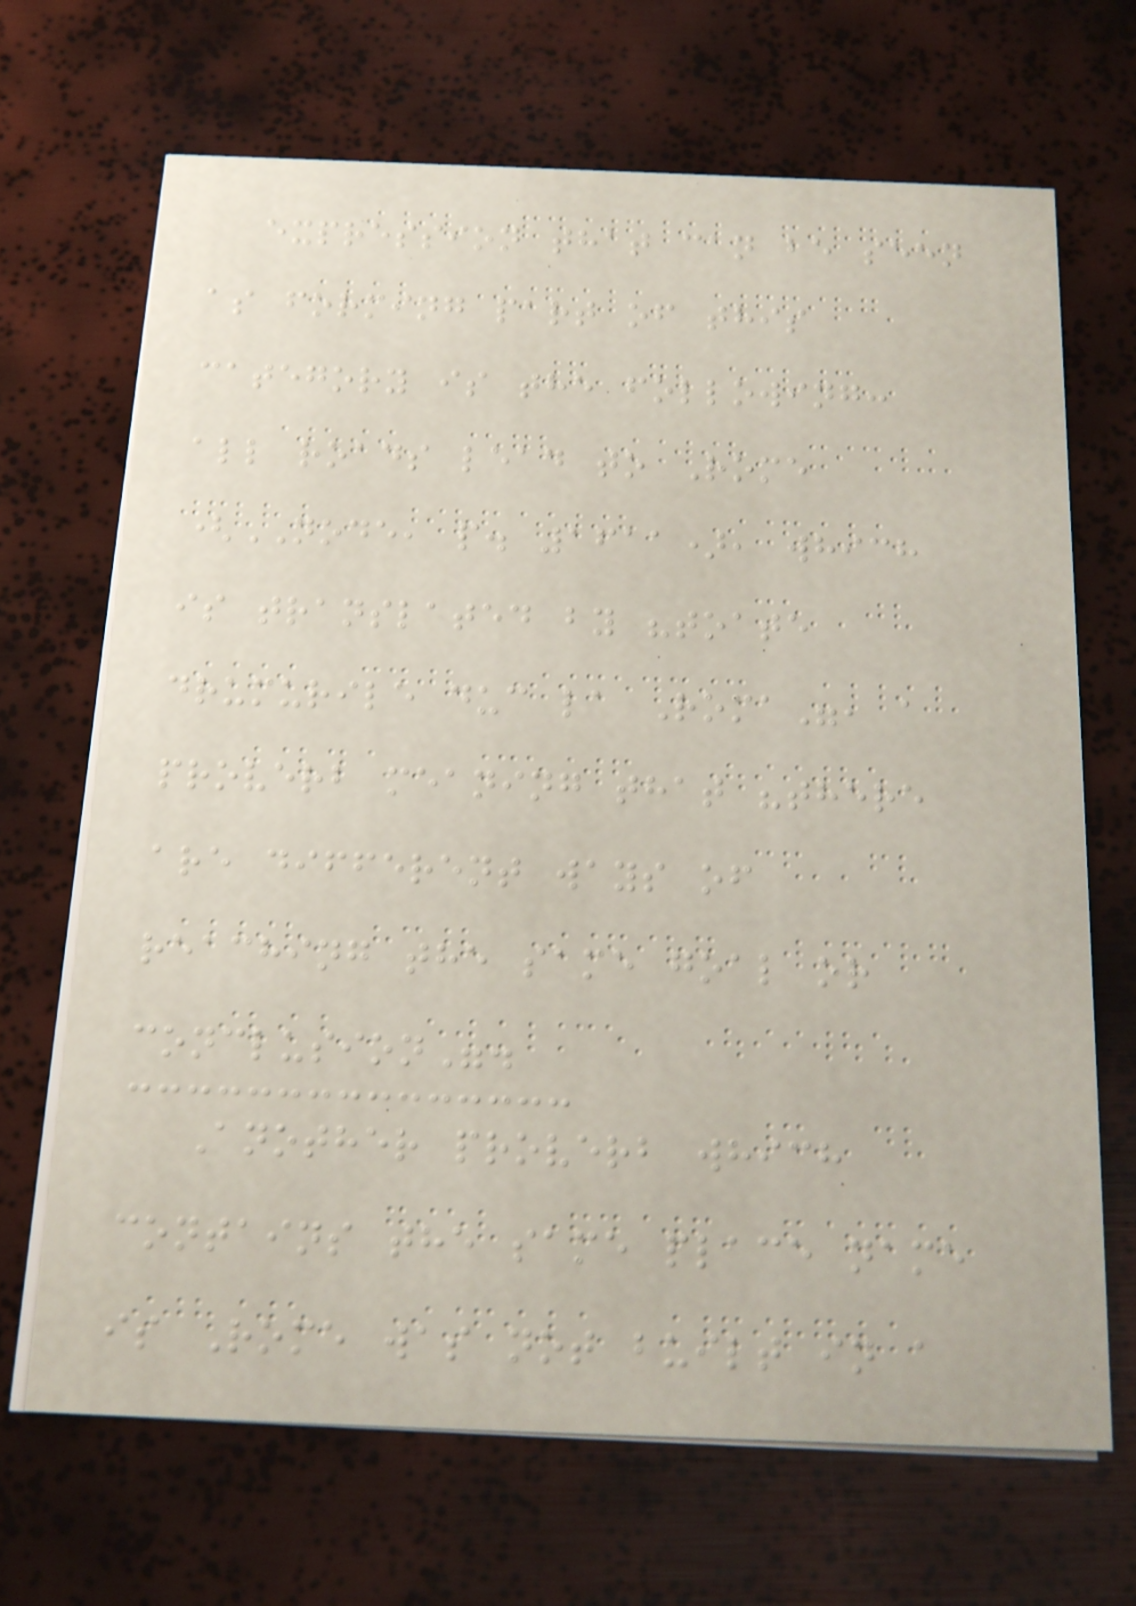expression that can be seen
as forming part of this
category is the following:
all roads lead to Rome
(NODE, p. 1611), which
is translated by "toate
drumurile duc la Roma", a
proverb meaning that "there
are different ways of
reaching the same goal or
conclusion".
Another proverb which
contains the same place name
is Rome was not built in a
